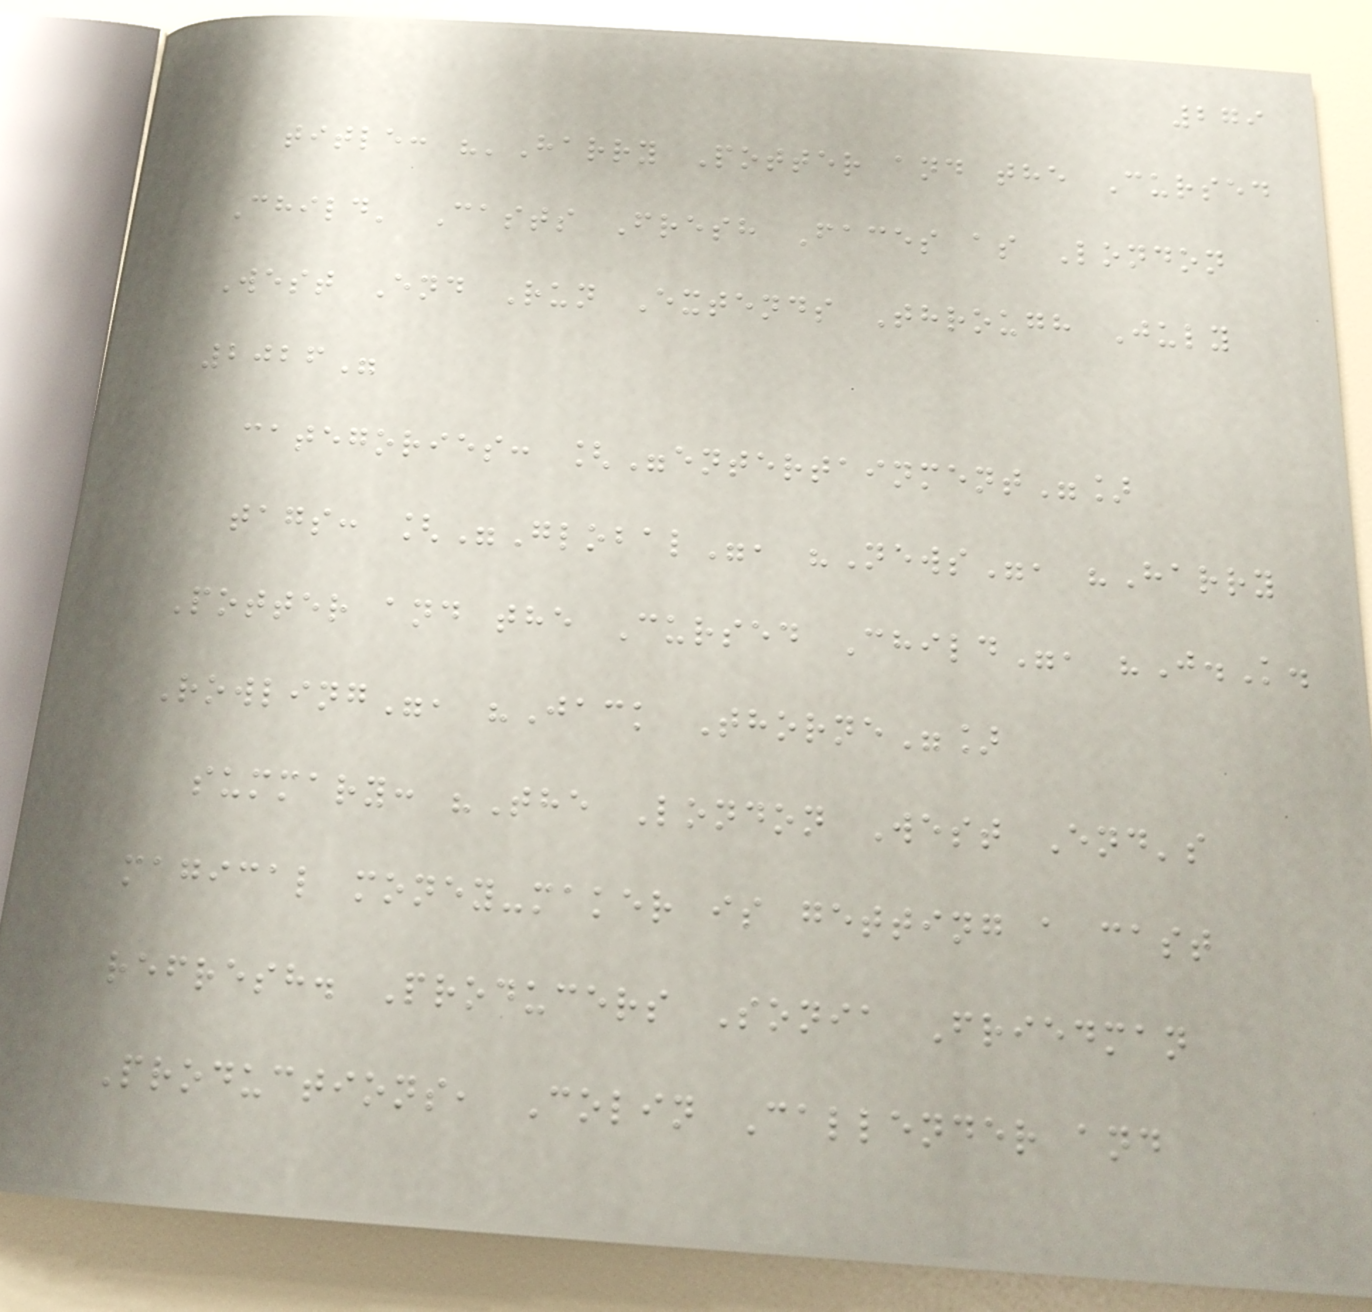279
title: "'Harry Potter and the Cursed
Child' Casts Fresh Faces as London
West End Run Extends Through July
2026"
categories: ["entertainment"]
tags: ["Global", "News", "Harry
Potter and the Cursed Child", "J.K.
Rowling", "Jack Thorne"]
summary: "The London West End's
magical money-maker is getting a cast
refresh. Producers Sonia Friedman
Productions, Colin Callender and
